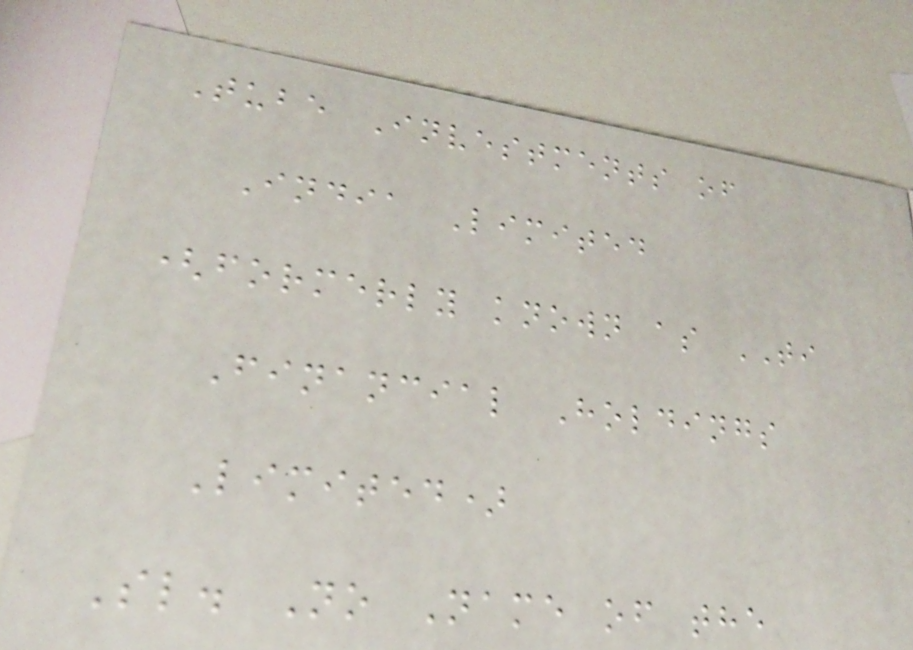Tube Investments of
India Limited
(formerly known as TI
Financial Holdings
Limited)
Sl. No Name of the
